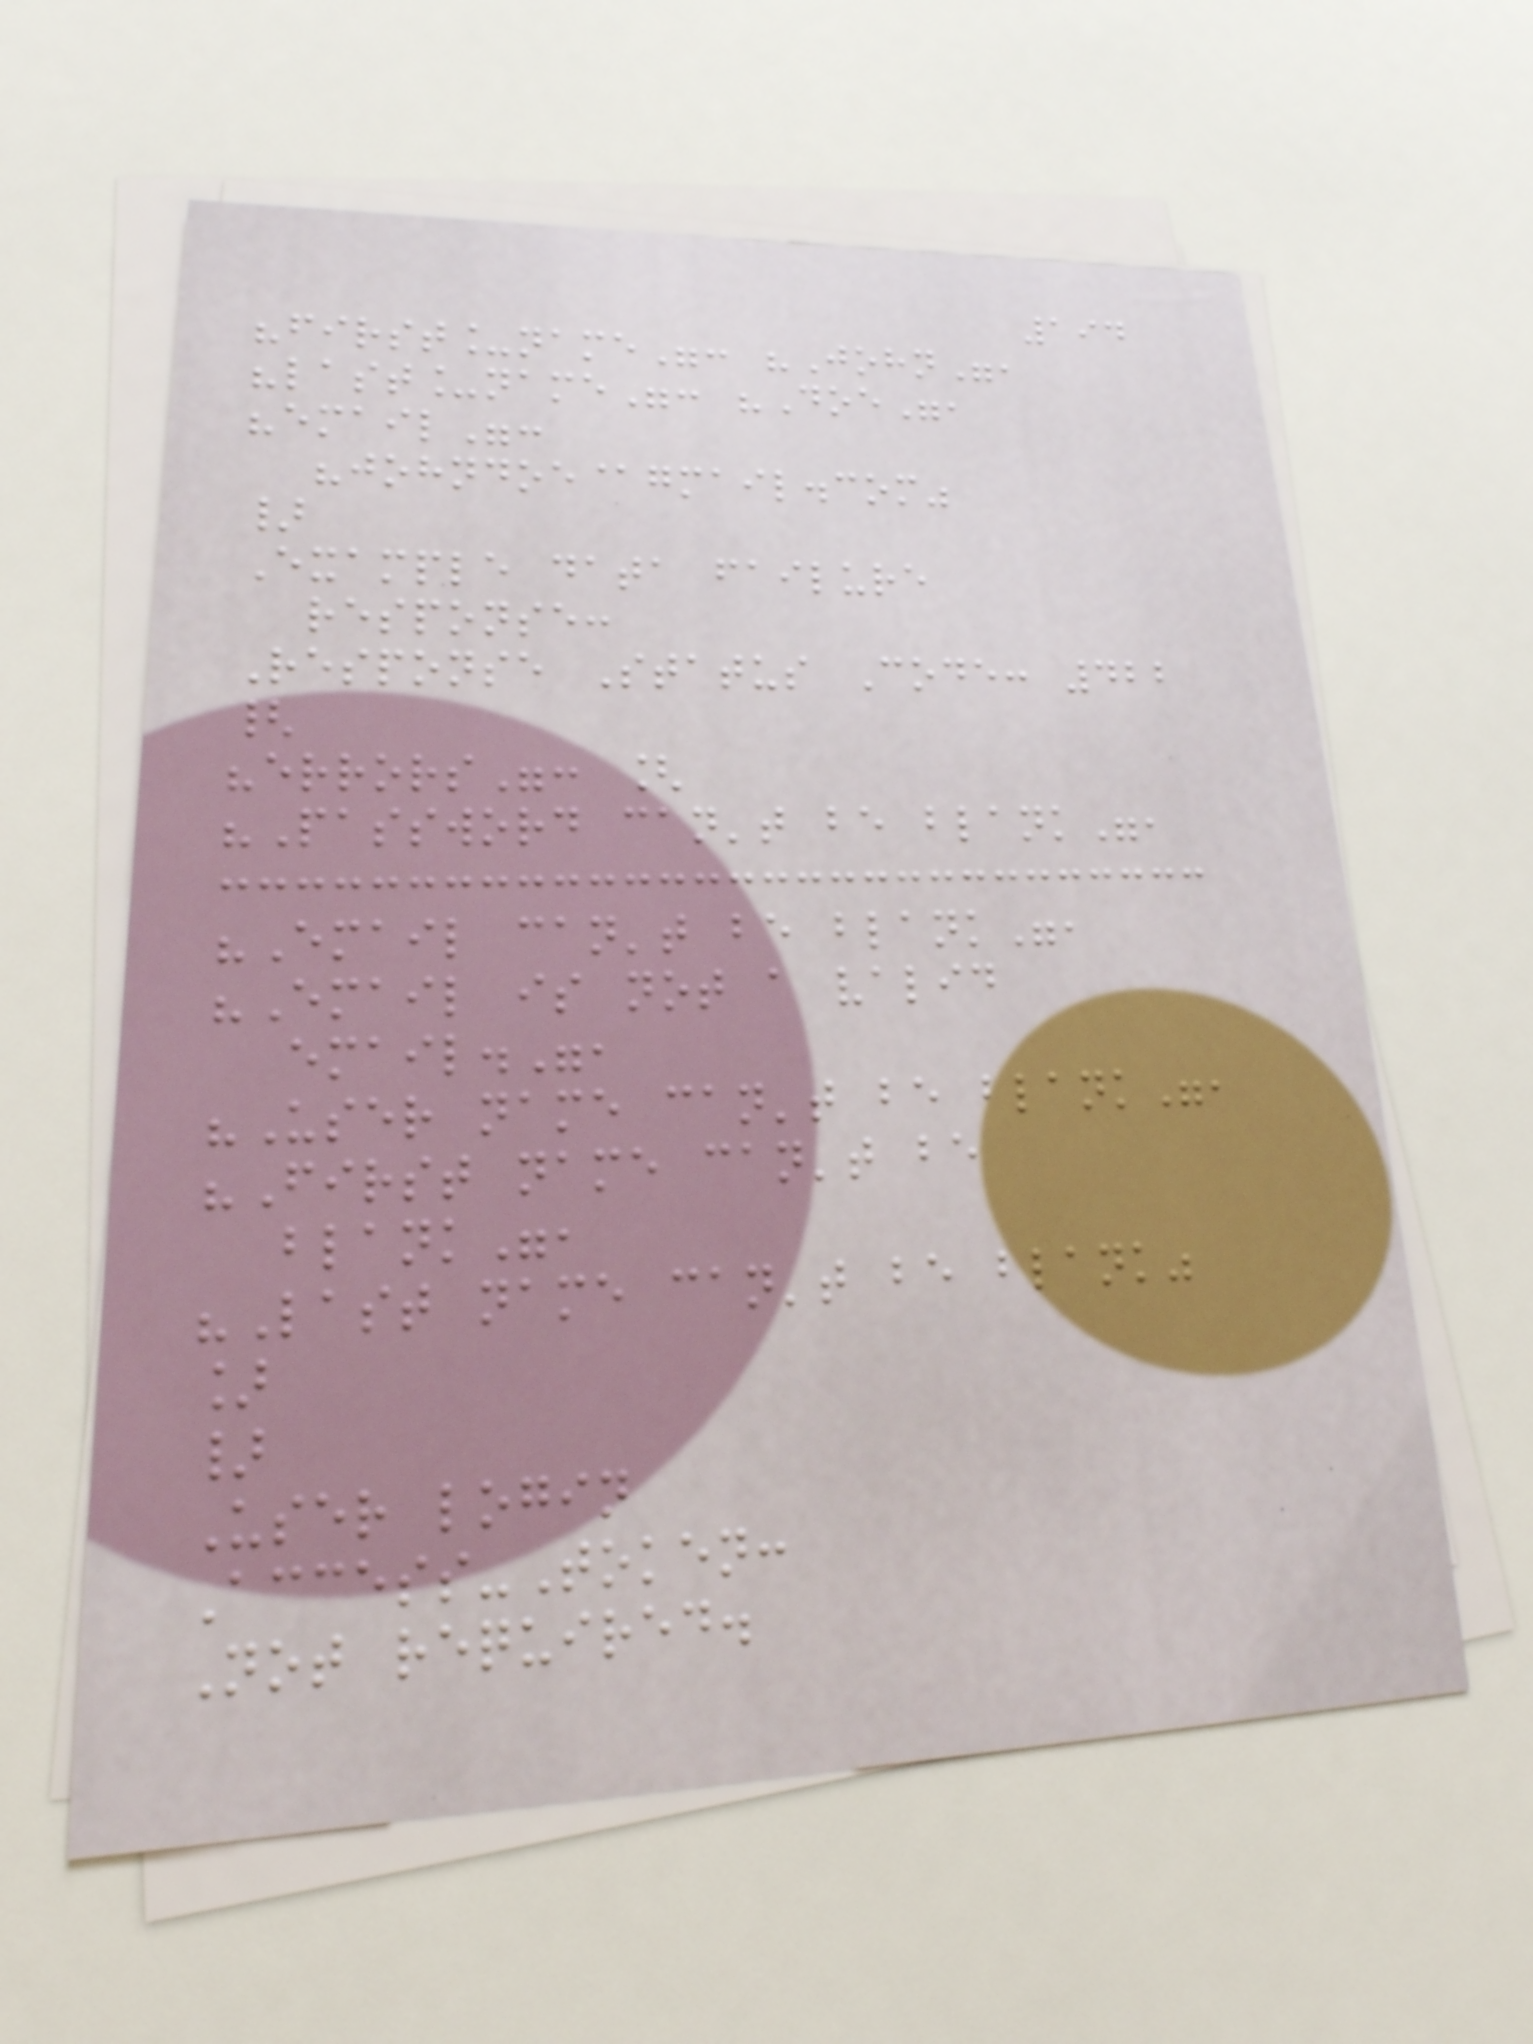194
"first_name": "John",
"last_name": "Doe",
"email":
"johndoe@gmail.com"
}
Example data failure
response:
Response Status Code: 422
{
"errors": [
"Password can't be blank",
"Email can't be blank",
"Email is not a valid
email.",
"User name can't be blank",
"First name can't be
blank",
"Last name can't be blank"
]
}
User login
Access-Token:
Not required.
